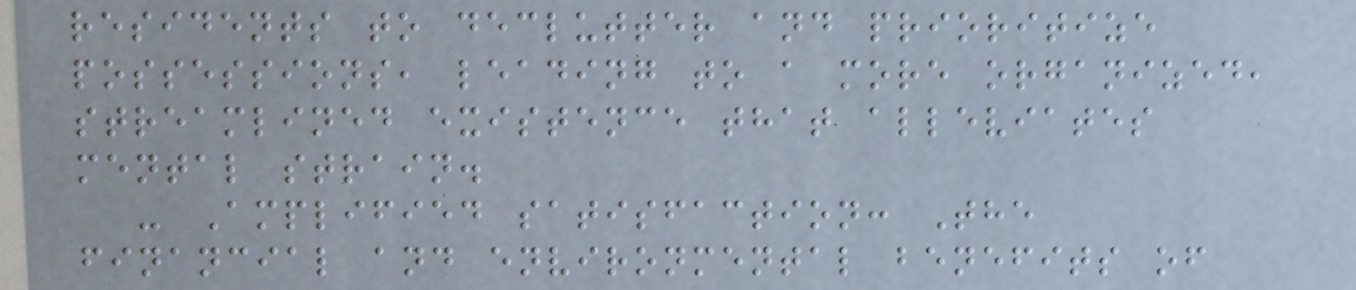residents to declutter and prioritize
possessions, leading to a more organized,
streamlined existence that alleviates
mental strain.
- Amplified satisfaction: The
financial and environmental benefits of
